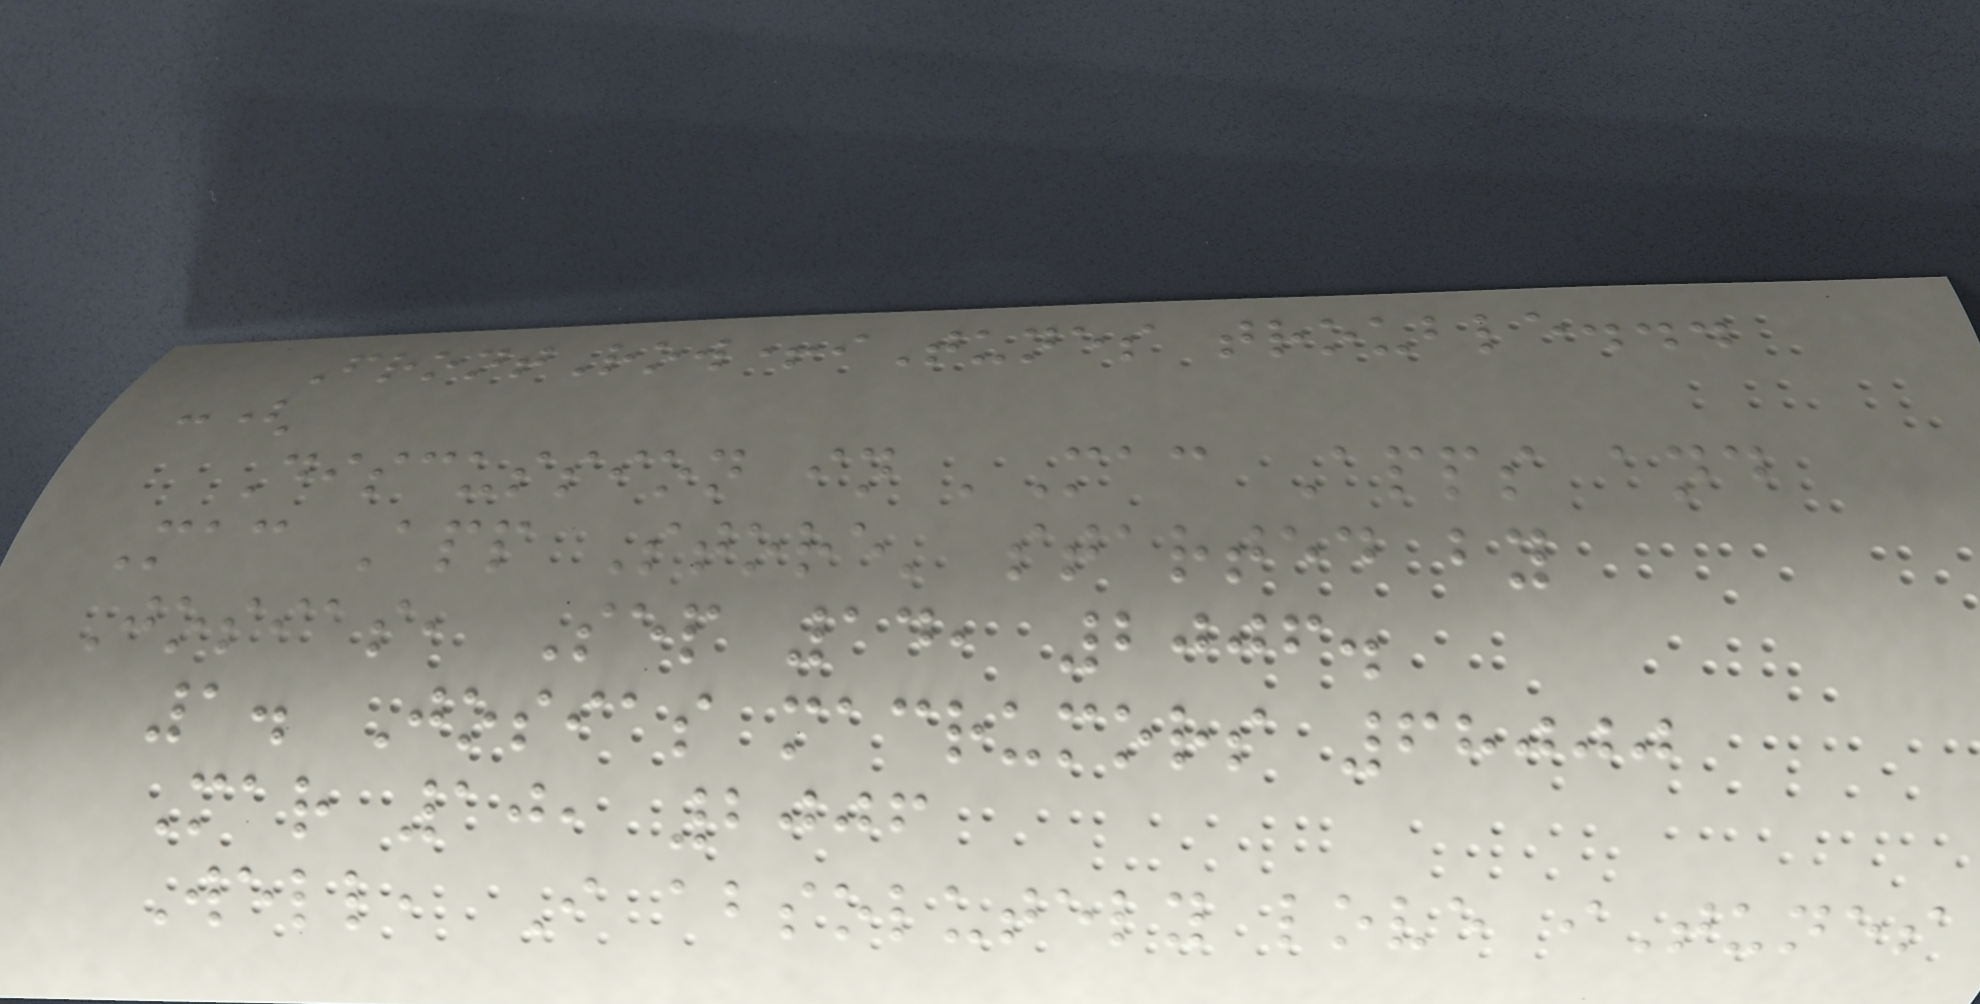FrontRow+iTunes trouble...
:(
Discussion in 'Mac Apps and
Mac App Store' started by
Josias, Sep 14, 2006.
1. Josias macrumors 68000
Mar 10, 2006
Well, I absolutely love iTunes
